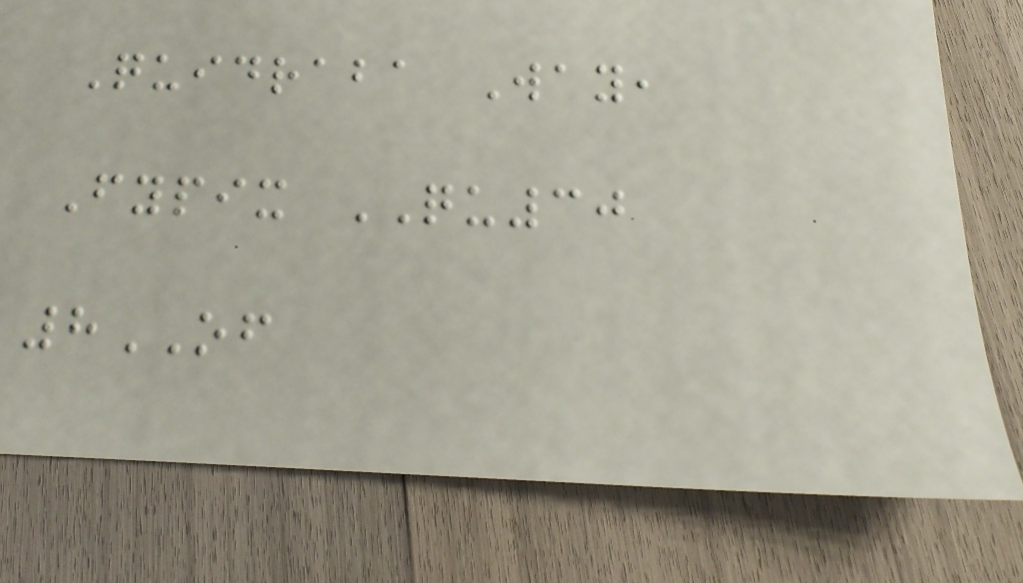Quidraba Way,
Fypix QU30
8OF
